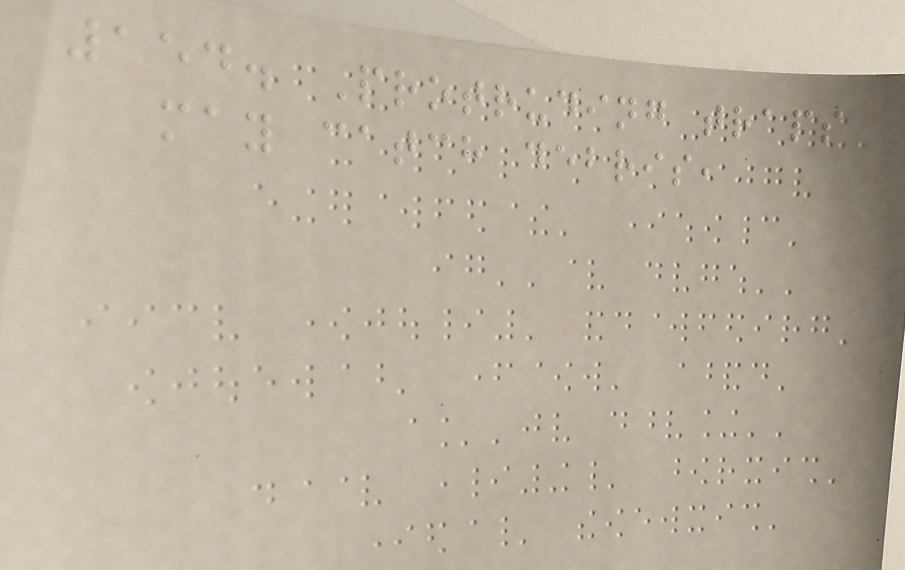154. Protruding traps
may catch debris,
